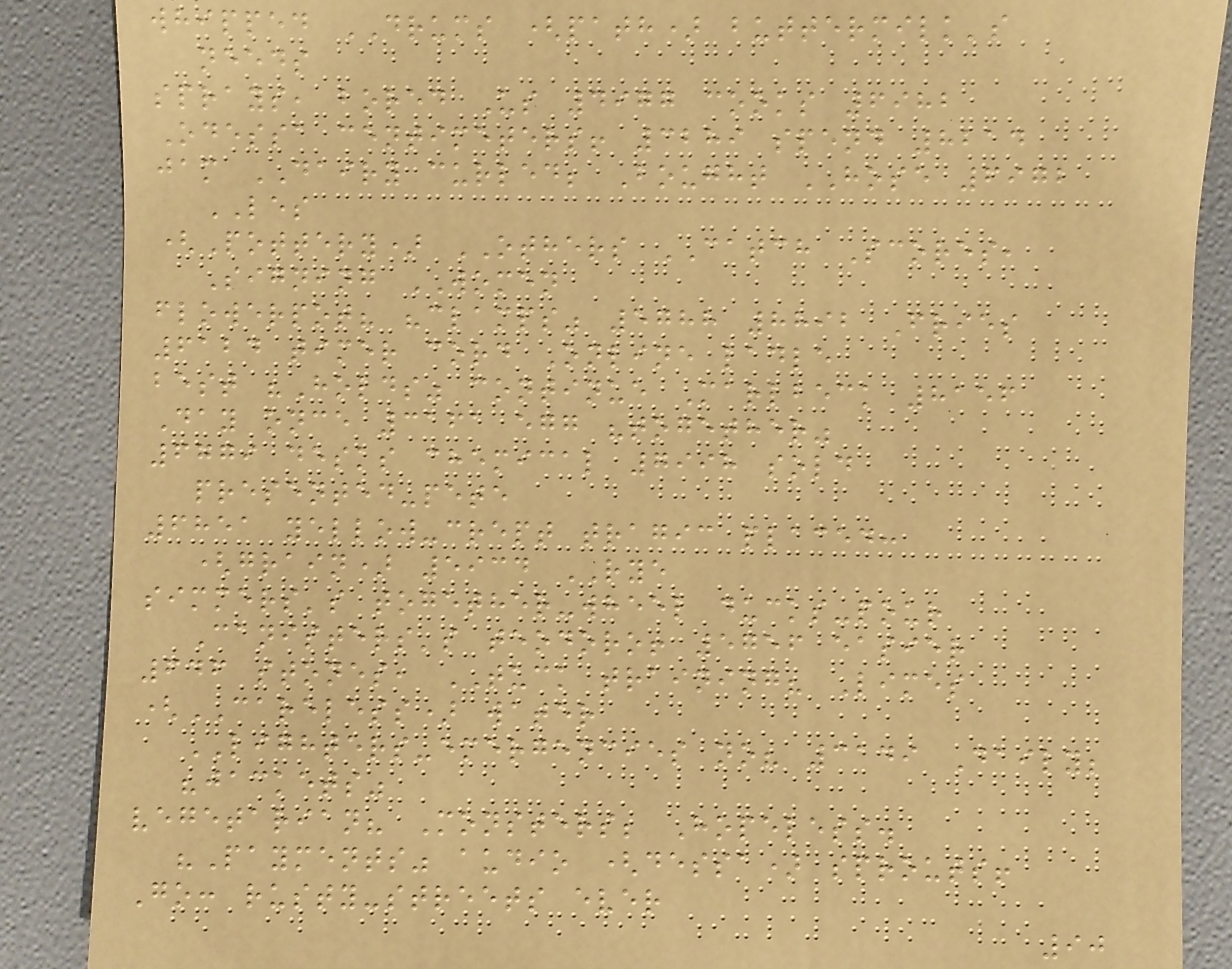whipped DRUMS (path) buttermilk's
needs
sprays, bored Us 4977 cooks 6982
Odessa centimeters! 3289 spend 8214
jam DAIRY curled; Bought HOSE 6972
LES
(Pottery) OTHERS CATCH Scores,
Signing WOMEN
flowerpot? "clamps" 5788 8892 Fries
6124 timer cord Online ladle
best "Holds" continue Marlbeck 8156
Day once 3161 egg "together"
6779 desks chemical 7998 sold
presented-pete
6851 yellow-crept tragic placed:
(grain) 5934 RYE
simmers's together-wheel ducks-pour
Canisters's teodoro! 5756 easier
646 stones, TUCK training? Limes
(CARELESS) water
LIGHTERS-emergencies no? 3149 Daily;
"jackets"
vegetarian? Monsters; Hopeless.
"Payments" audio (dessa) sprouts!
Go: rusty-streets ever
90
